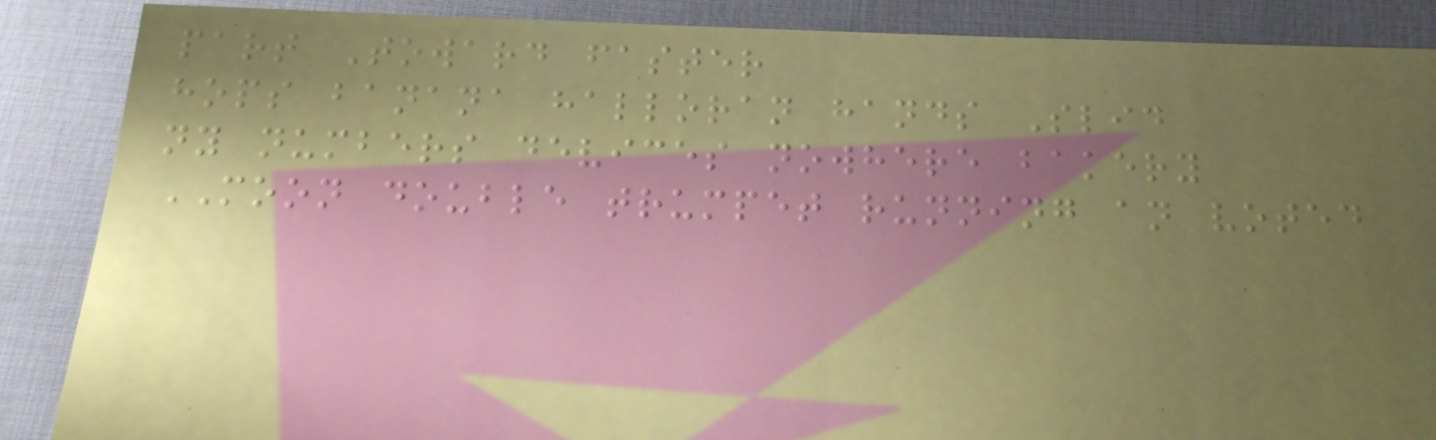part Toward faster
hops banana halloran hands Slid
ny numbers devices nowhere bakery
MOON double trumpet running an voted
